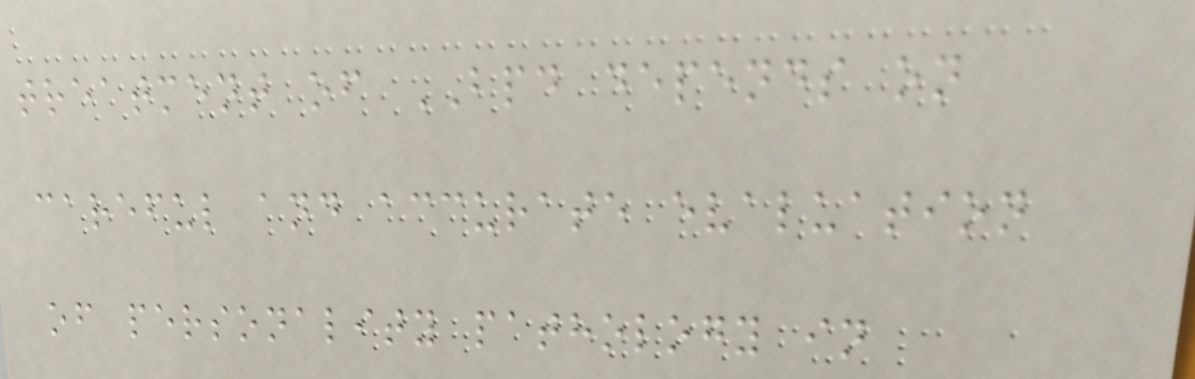treatment of BPD depends on
careful and accurate evaluation
of personality pathology in
